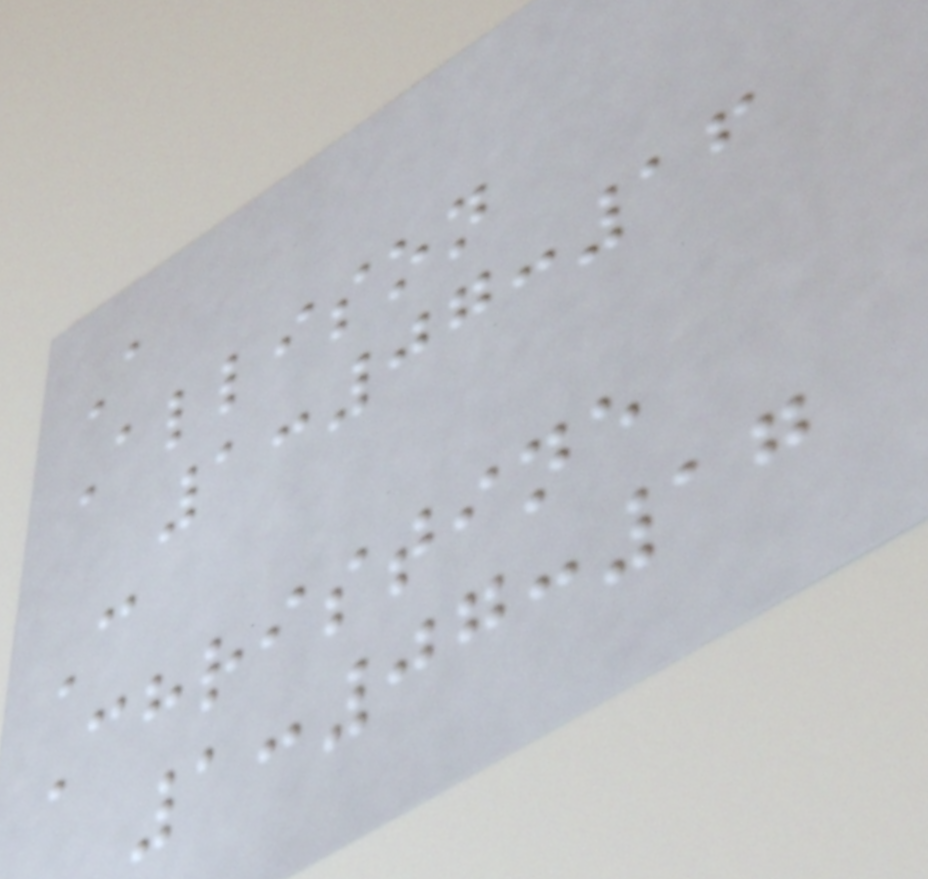A
Allison
1:07:16
C
Christine
1:07:17
